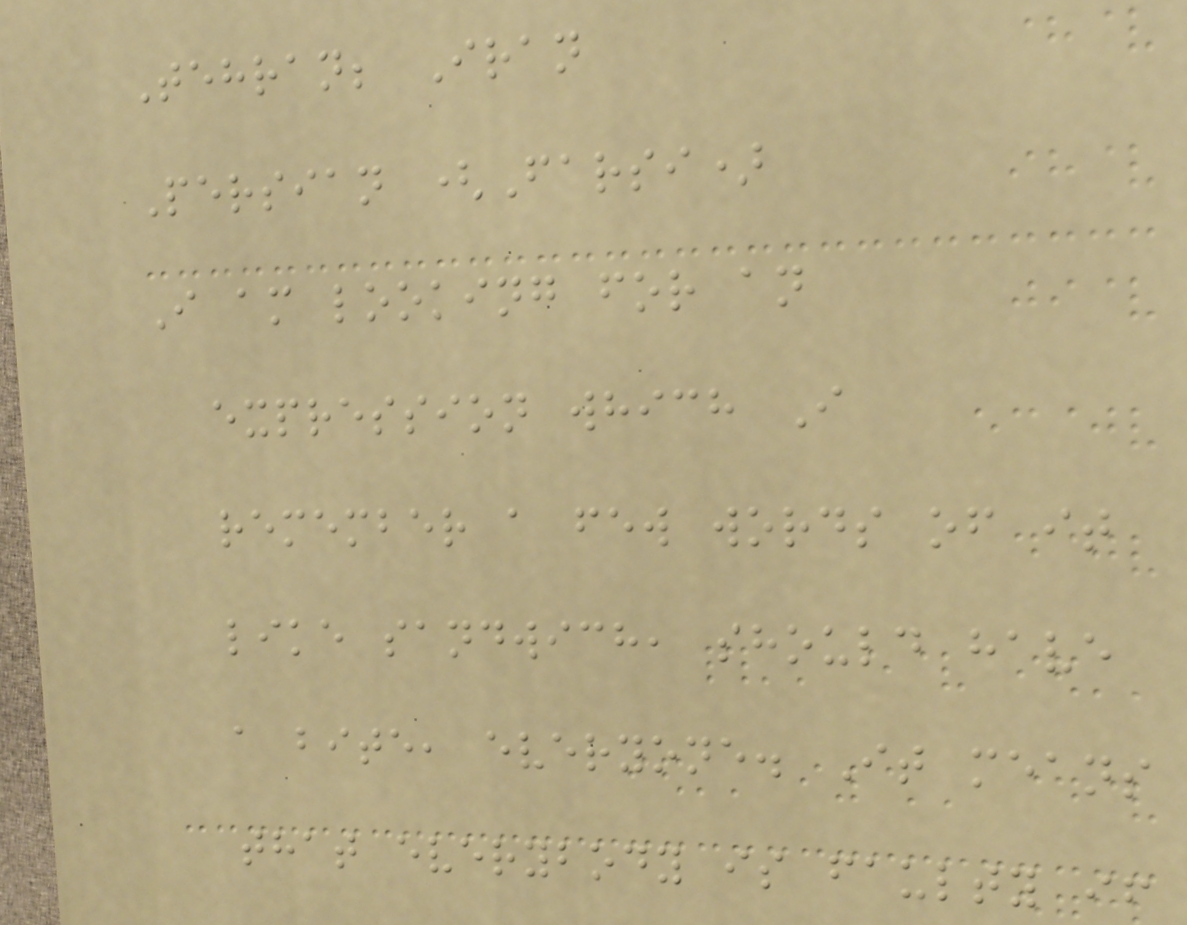Tehran; Iran
Persian (Farsi)
I am looking for an
expression which I
remember a few words of it
like sandwich, should have
a bite, everyone. It means
that everybody is faulty if
